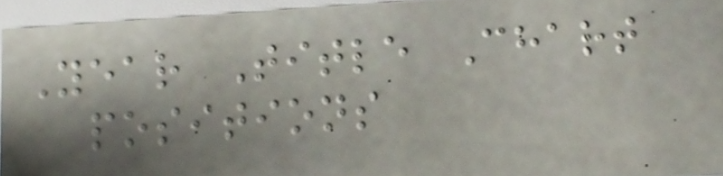Year Title Chart
positions
